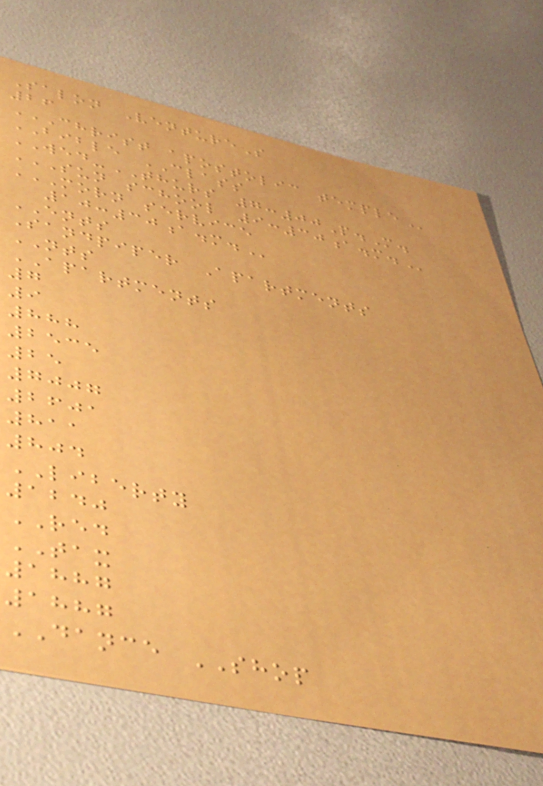Salon VentureS
26
CHRIST APOSTOLIC TEMPLE
BIBLE CLASS
WED-THURS 7:00P.M.
SUN SCHOOL 9:30A.M.
MORN SERVICE
10:30A.M.
ENTS
Sandpiper Apartments
NTS
APARTMENTS
7
9
888
2535
25
7007
2601
811
804
LIBERTY
1240
RED
TAX
1887
1887
DANCE SHOP
